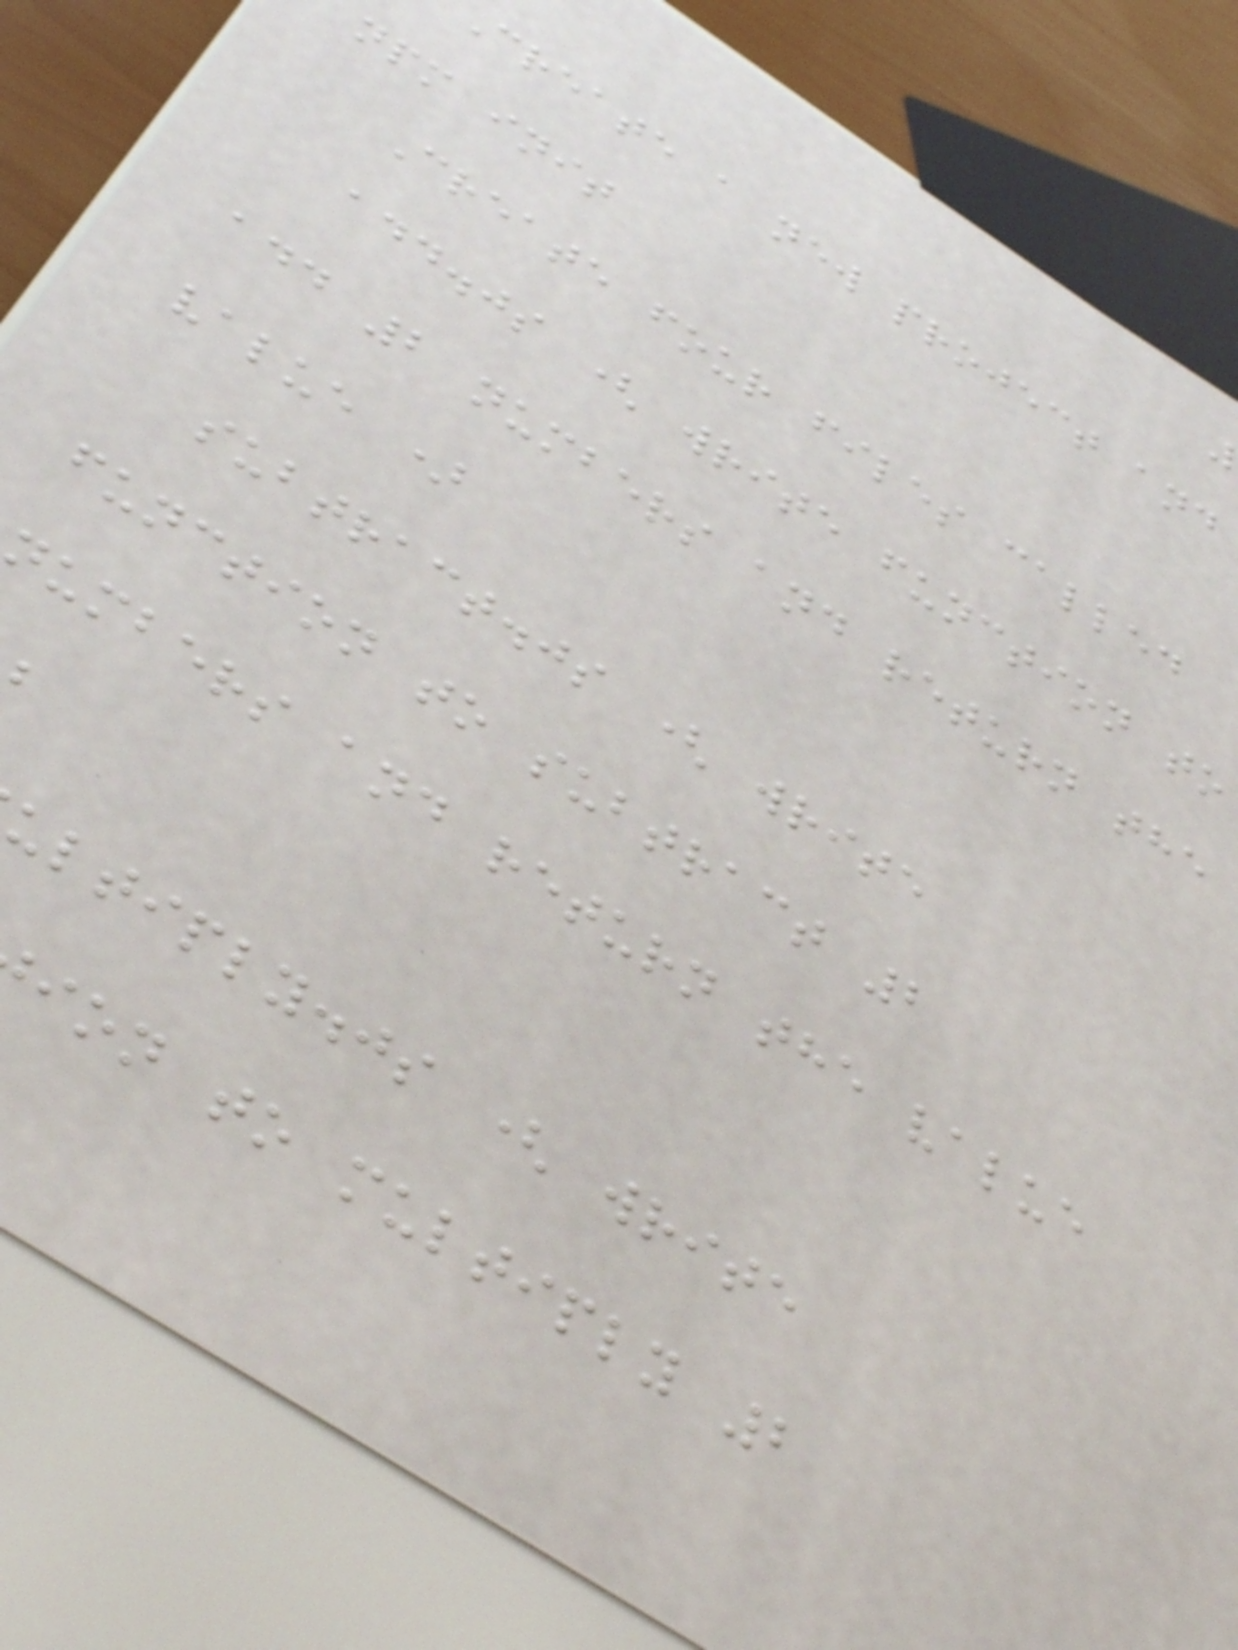create a new project and
npm init
Create four files called
add.js ( write function to
add 2 numbers and return the
value )
subtract.js ( write
function to subtract 2
numbers and return the value
ultiply.js ( write
ion to multiply 2
